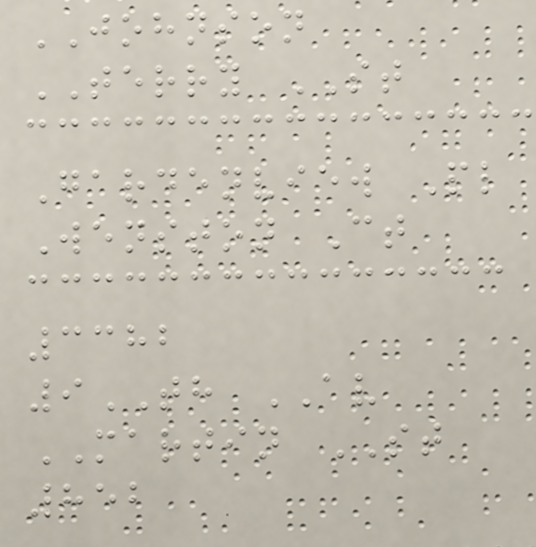JOHNSON
TERRY ST
Gardenview Pl
Wenston Ct
3382
9TH AV
MARTIN ST
852
